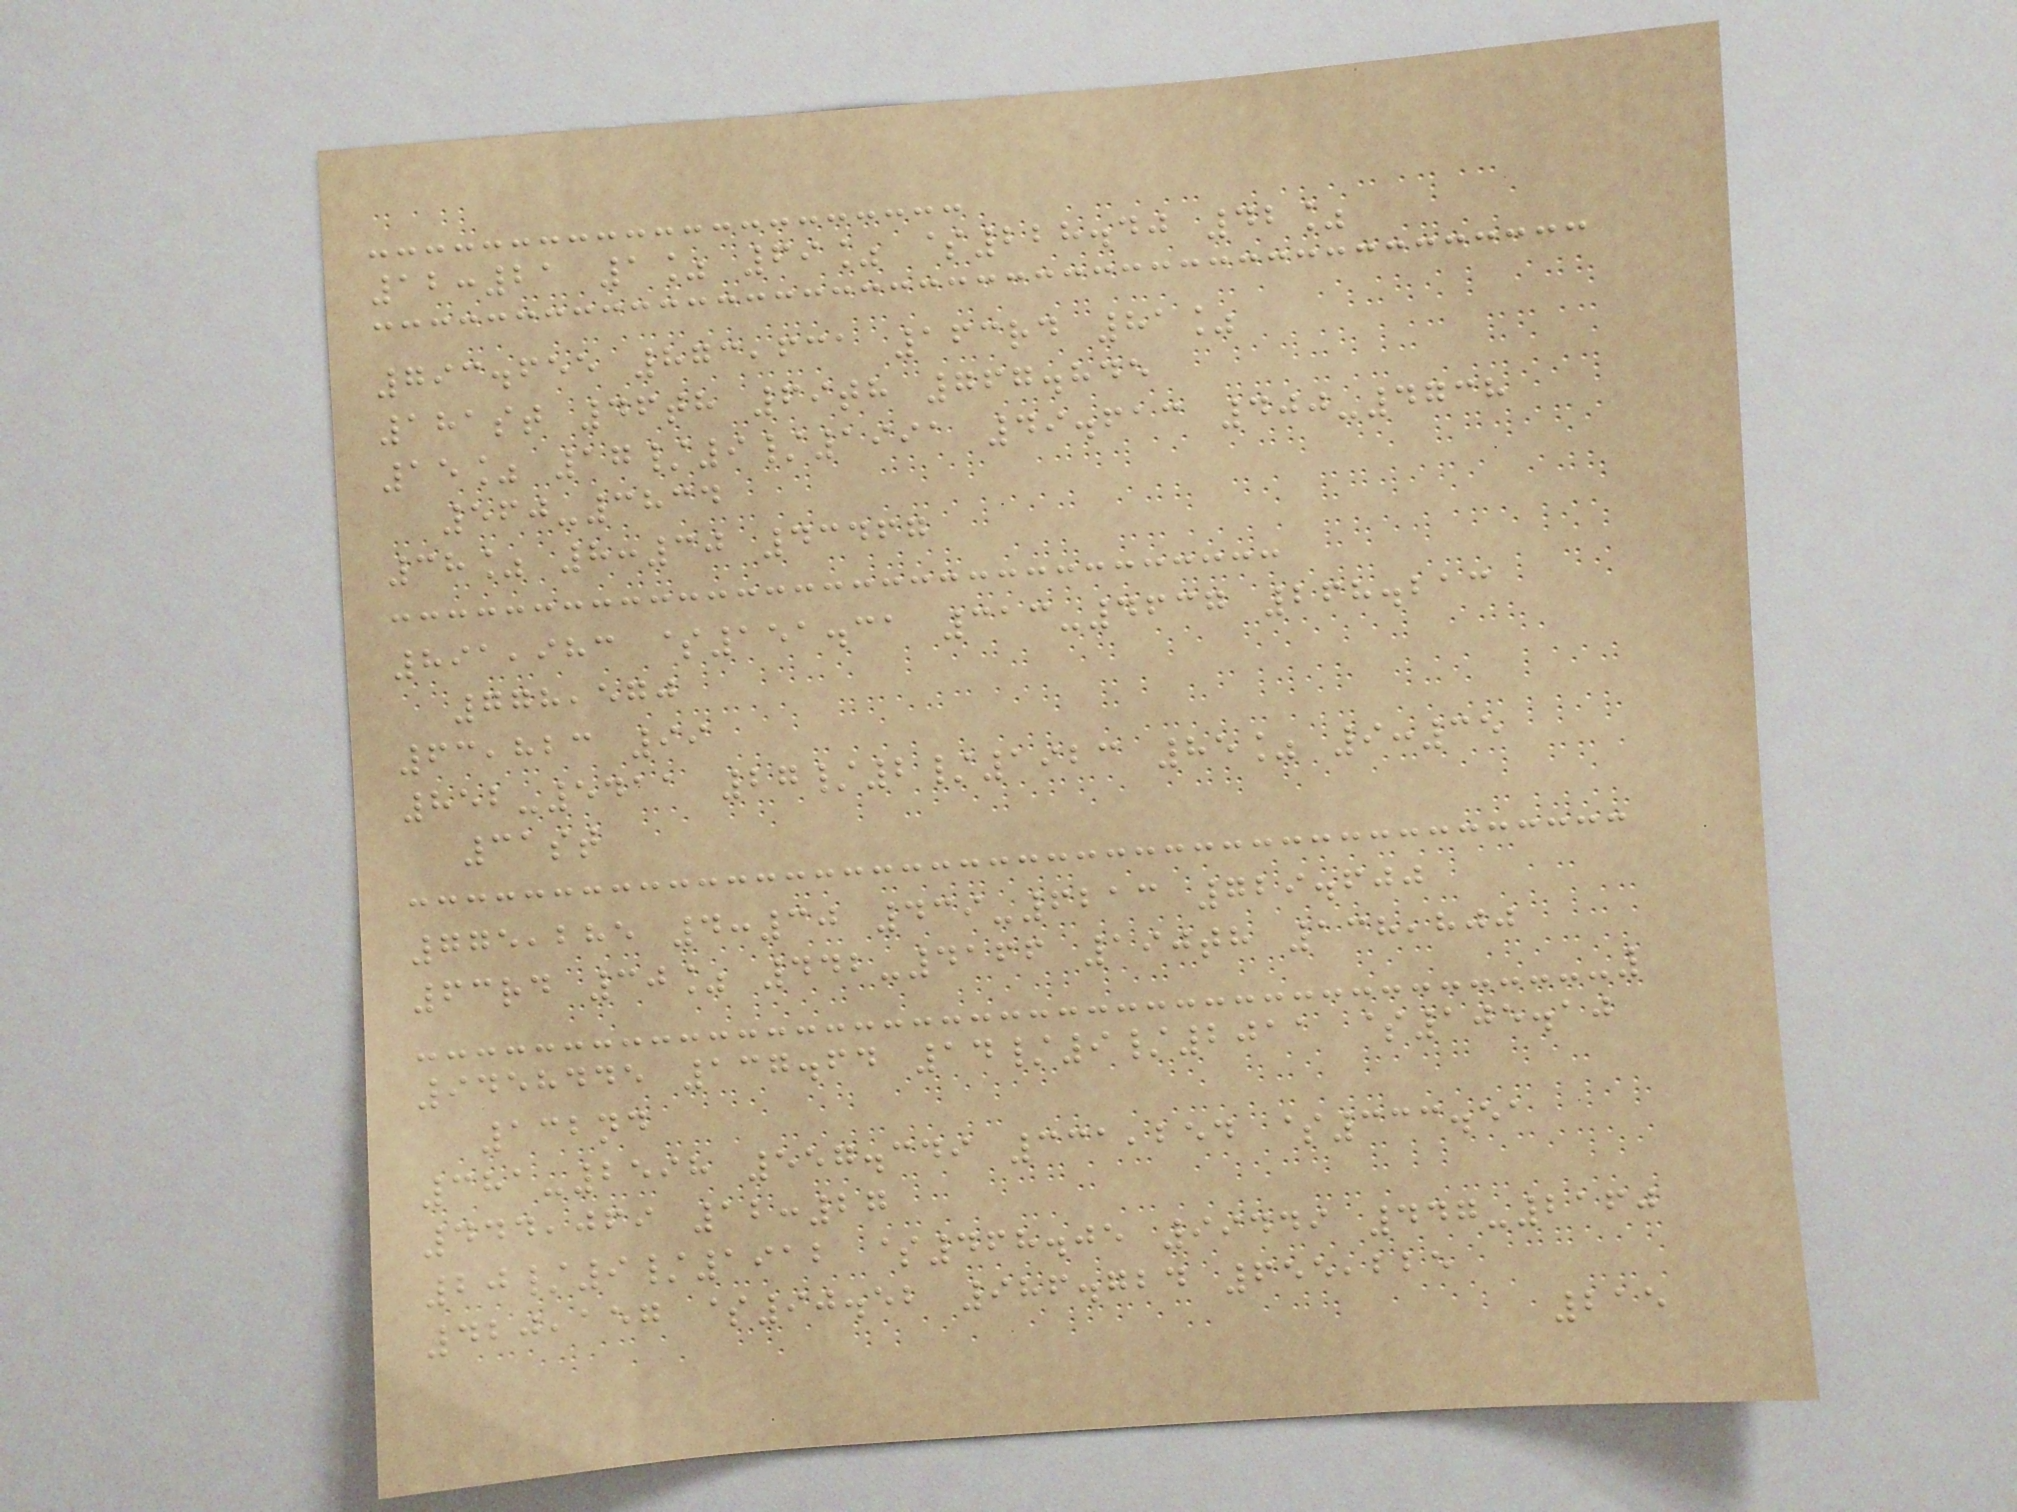12:21 1% 69% $228.40 42%
793.655 873,631 163rd 81%
181st 46th 69th 767.845
15% 17/9/1991 49.613 400-4738
560-3834
38% 8:30 43467
891,983 $151.31 313-4637 268.213
778,570
63,823 99
852-5411 27/2/1923 85% 9:35
31st
775,285 4:30 439-6213 729.600
63rd 30% 442-4166 190th 138,800
9458445 137.64 14/9/2011 $105.10
132nd
381-2598 557.349 331,254 $333.51
444,069 12:27
20/9/1912 $468.05 99449 447-2160
420,157 $90.52 986.724 655,225
215
